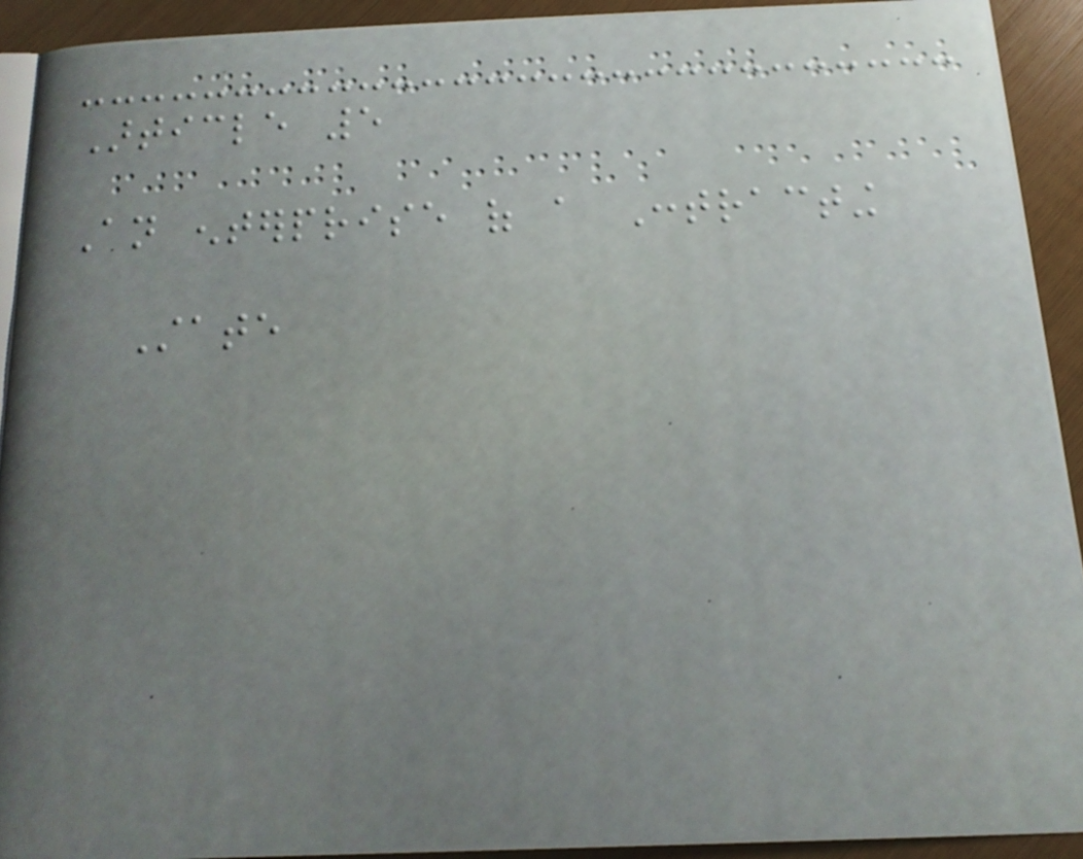Article 5
An enterprise of a Contracting
State
